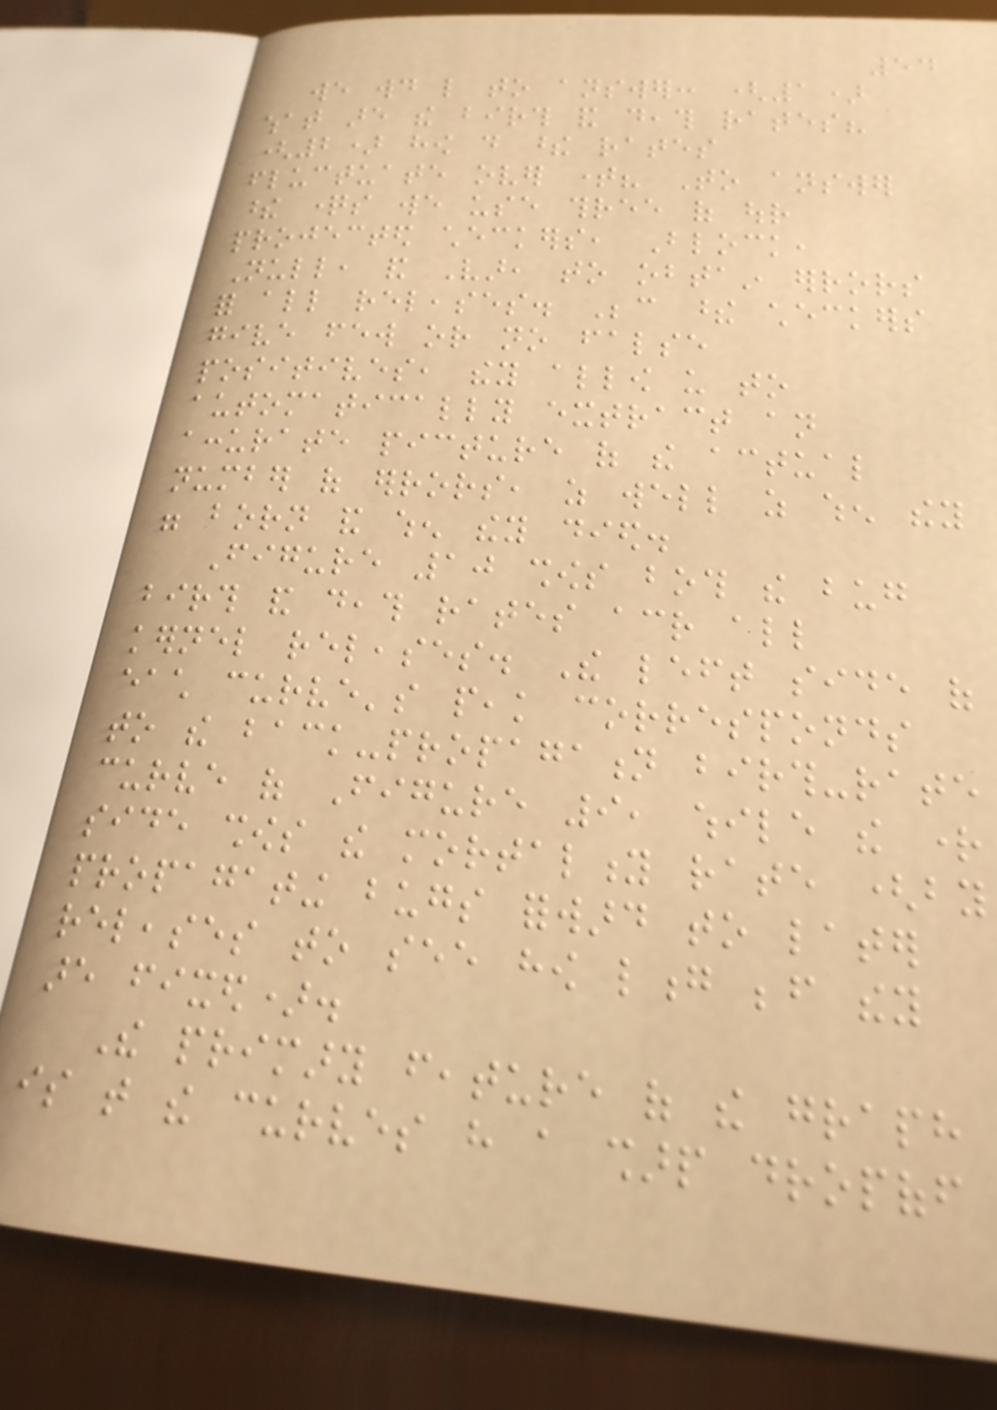54
we would like to answer: (1)
what are the birth and death rates?
(2) how do these rates
fluctuate over time? To answer
these questions we use three of our
projected checkers, Block,
Null, and Var, to obtain errors
for all releases. Because these checkers
give few or no false
positives, they allow us to
automatically extract an
accurate picture of the actual
number of errors, as well as when they
were born and when they died.
Figure 10 shows both the bug
birth and death rates across all
kernel releases. The left side of
each curve's peak corresponds
to the back-propagation birth-rate
curve of Figure 9, while the right
side shows the mortality rate (by
propagating bugs forward to later
releases to see how long before they
are fixed).
The primary feature of the graph
is that the curves have a sharp dropoff
